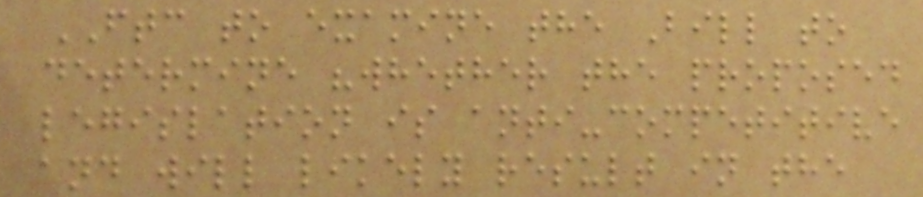FTC to examine the Bill to
determine "whether the proposed
legislation is anti-competitive
and will likely result in the
